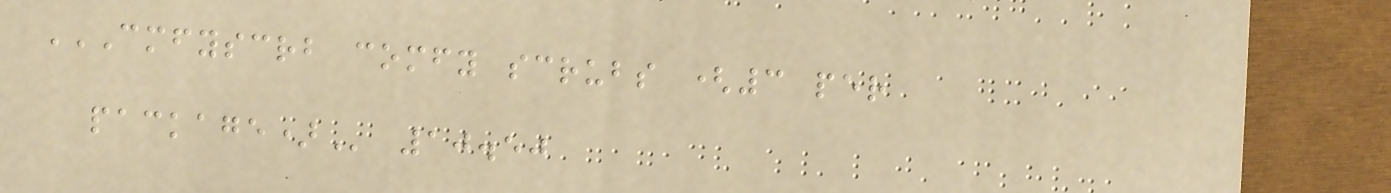CMFYSCRB COMFY SCRUBS (3 PER
PACKAGE) 10.50
